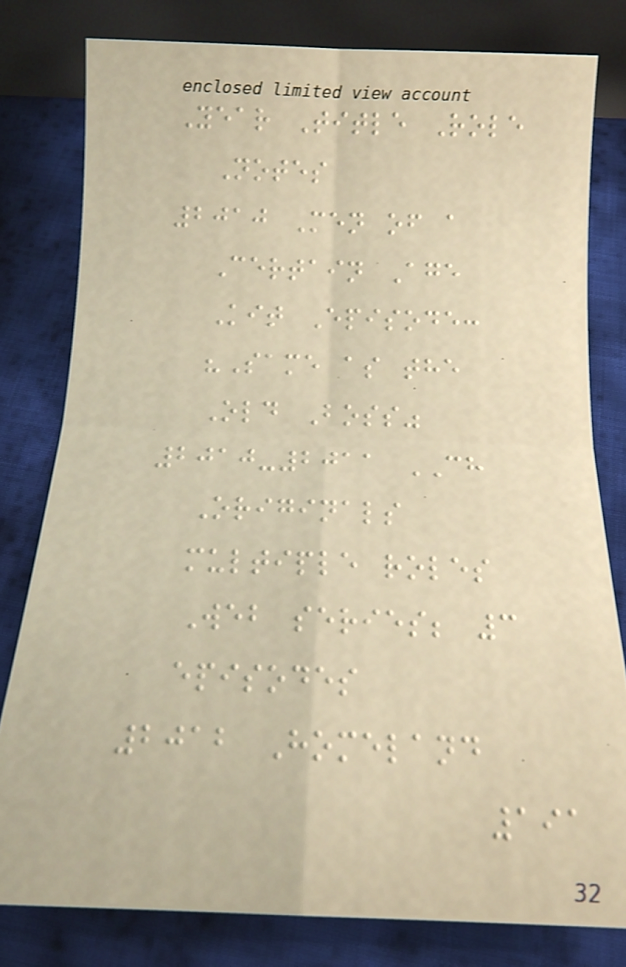Year Title Role
Notes
2010 Men of a
Certain Age
Kit Episode:
"Same as the
Old Boss"
2010-2011 CH
Originals
multiple roles
Web series; 3
episodes
2012 Homeland
191
